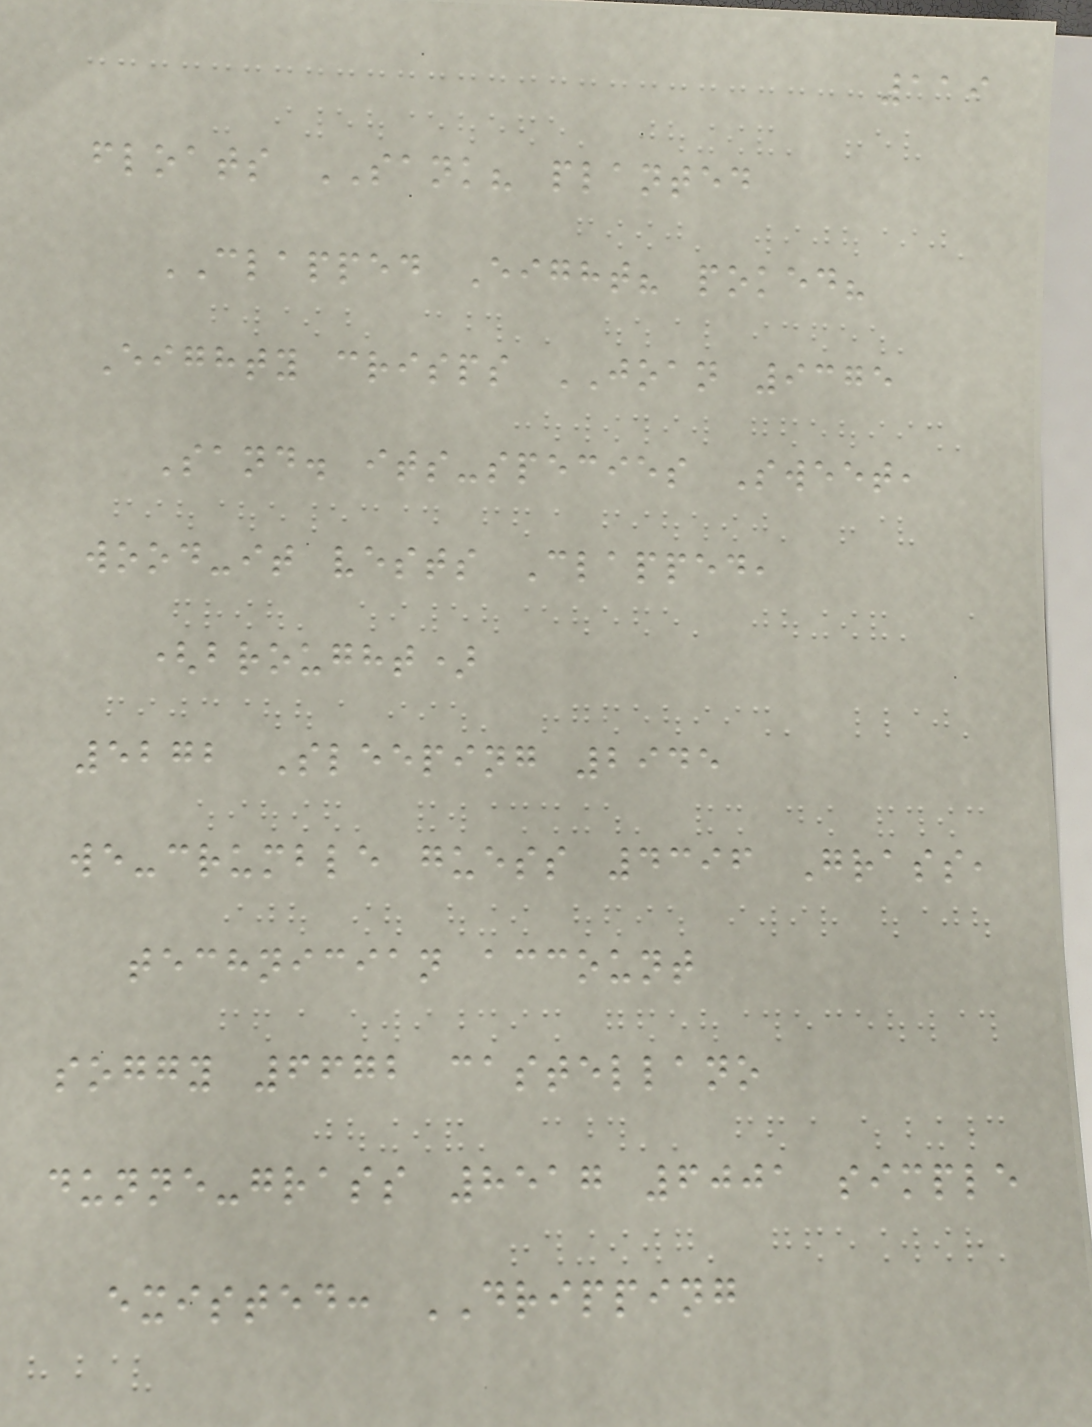119
floats SANK? planted
CLAPPED Eight? poked?
Eighty crisps JOAN 9375
Sand. its-species Sweet,
wood-it vests Clapped,
(brought)
5272 Sleeping 2945
we-crumble guess 4396 Grass,
technician account
soggy 6672 castellano
dunne-grass 8517 6001 simple
existed: DRIPPING
